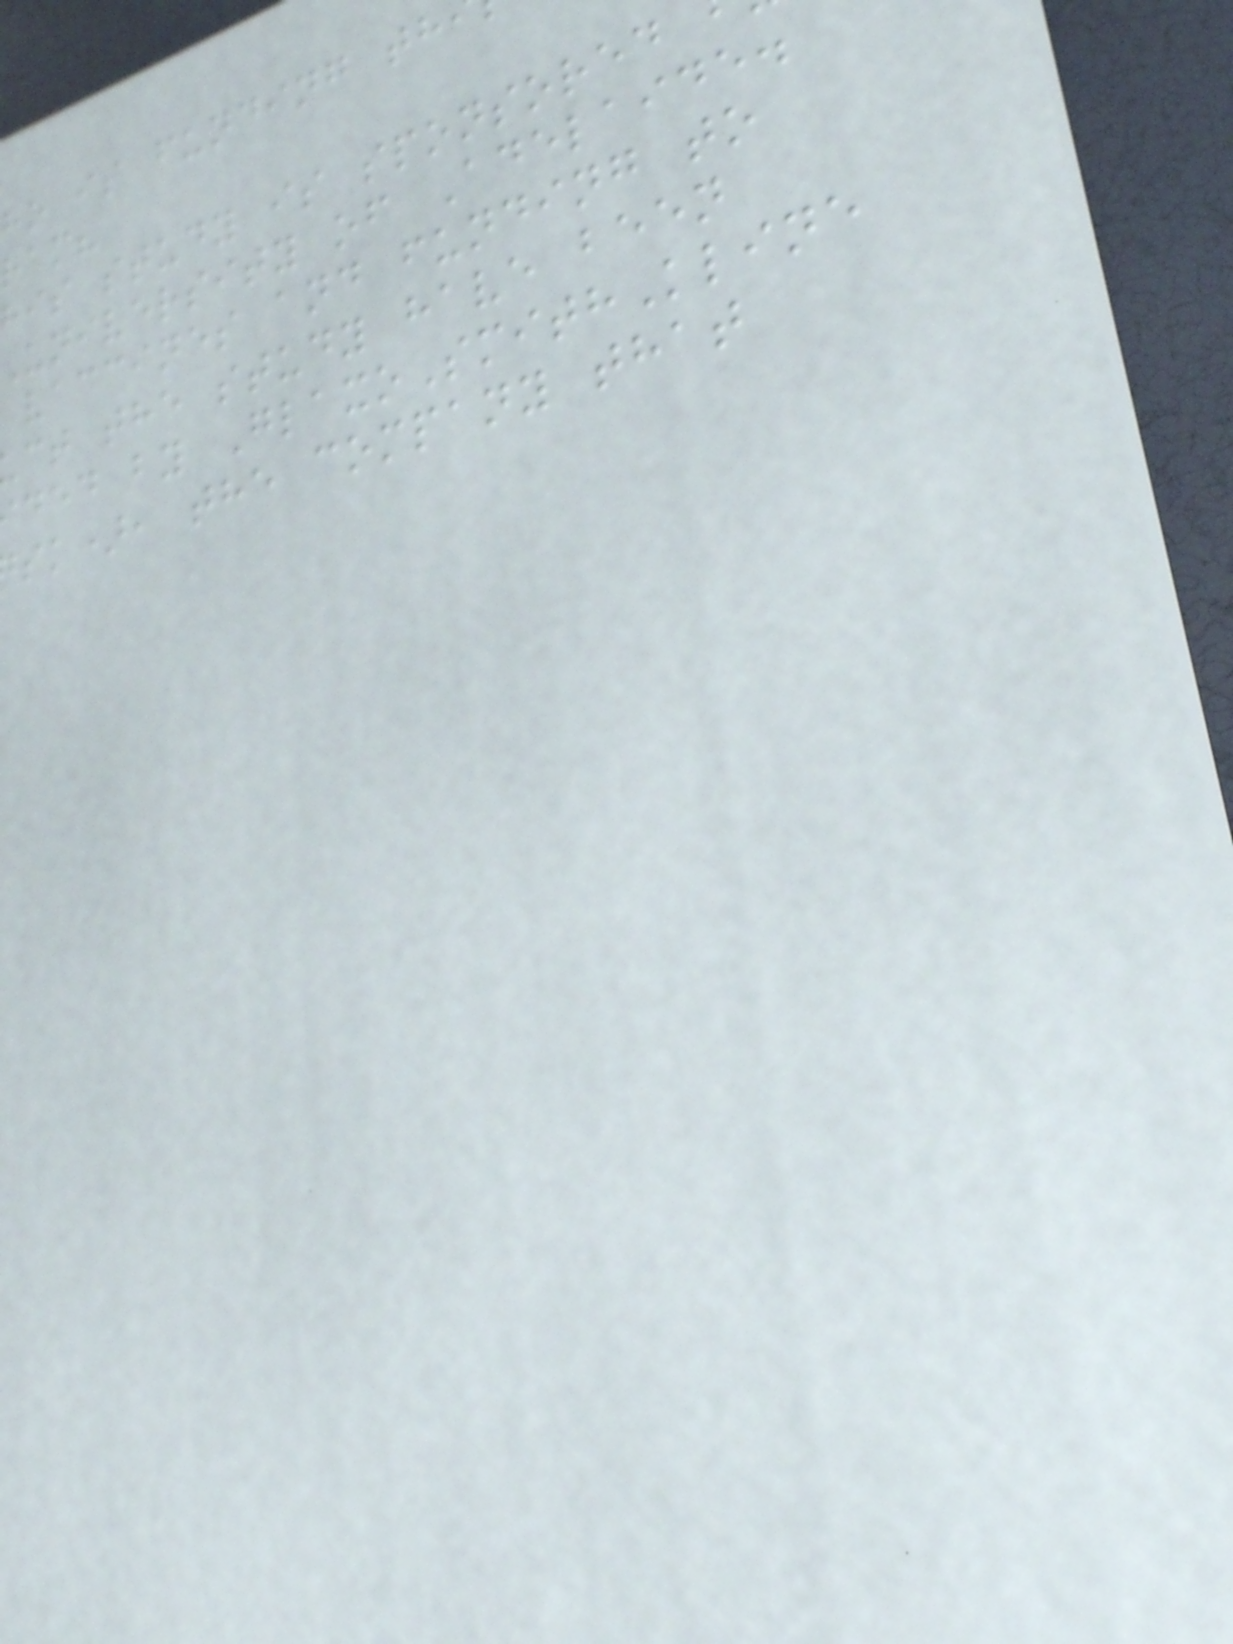ho is funding th
ram?
his study is sponsored
university of Adelaide.
vaccines and funding to
ct the study have been
ded by GlaxoSmithKline
sk), the company that
